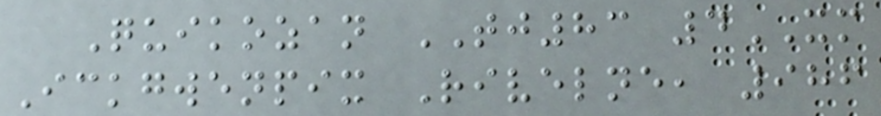Quikozan TJ83 4XM
Ickgwenpix Rivelne, 986
